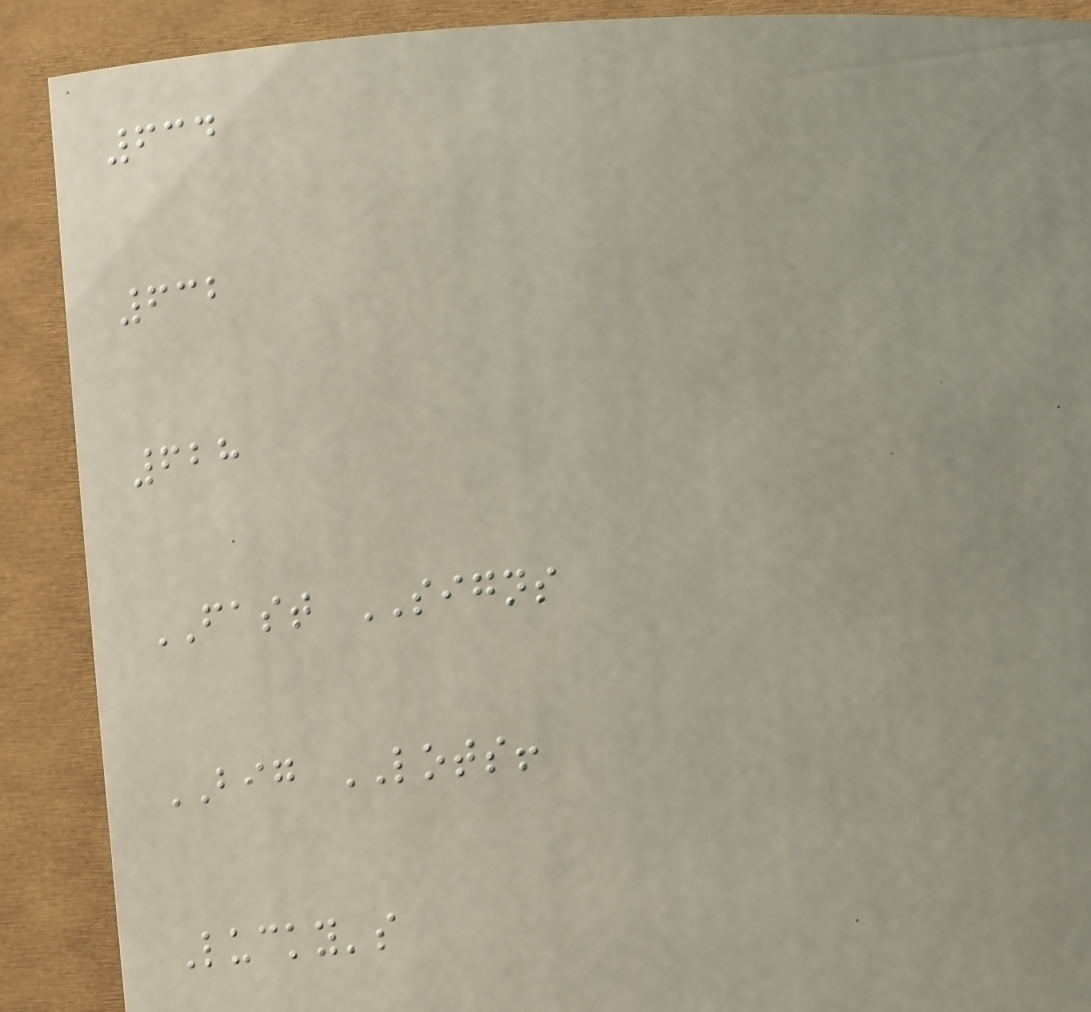634
632
628
FAST SIGNS
BIG LOTS!
Lucky's
